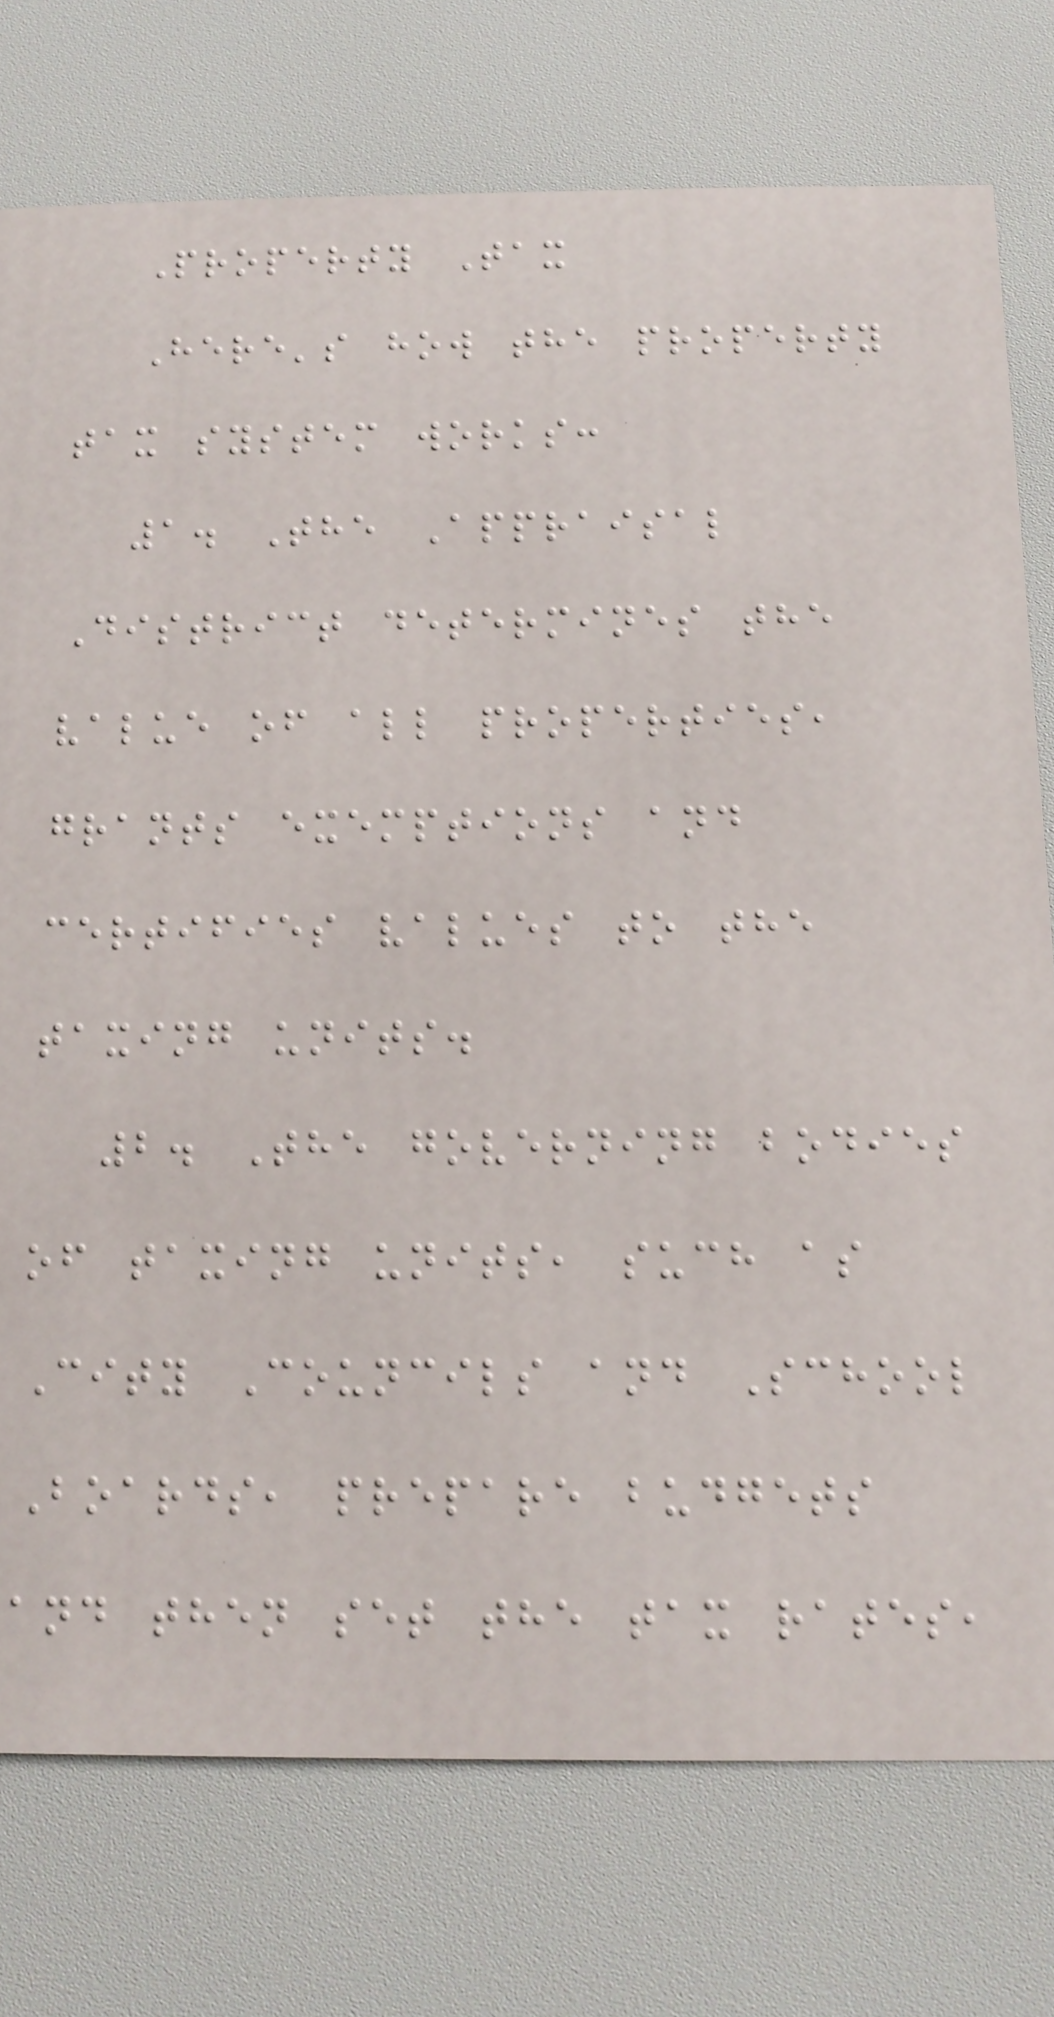Property Tax
Here's how the property
tax system works:
1. The Appraisal
District determines the
value of all properties,
grants exemptions and
certifies values to the
taxing units.
2. The governing bodies
of taxing units, such as
City Councils and School
Boards, prepare budgets
and then set the tax rates,
